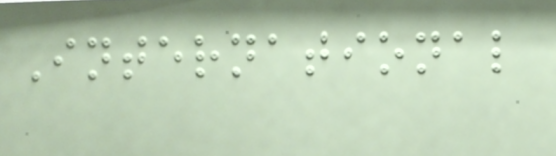International
